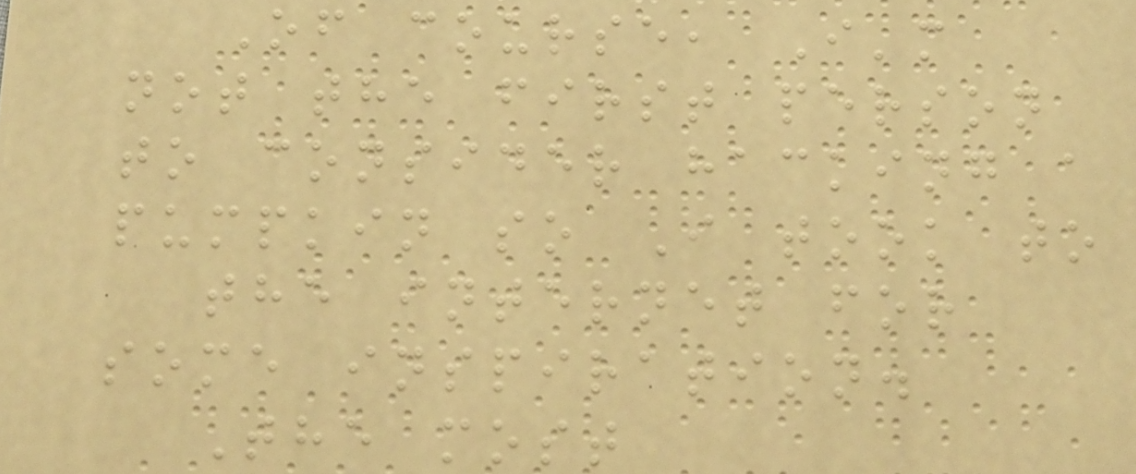Of course, I'm
not the first person
to consider hacking a
pumpkin so I took to
the internet for
some inspiration.
The most
